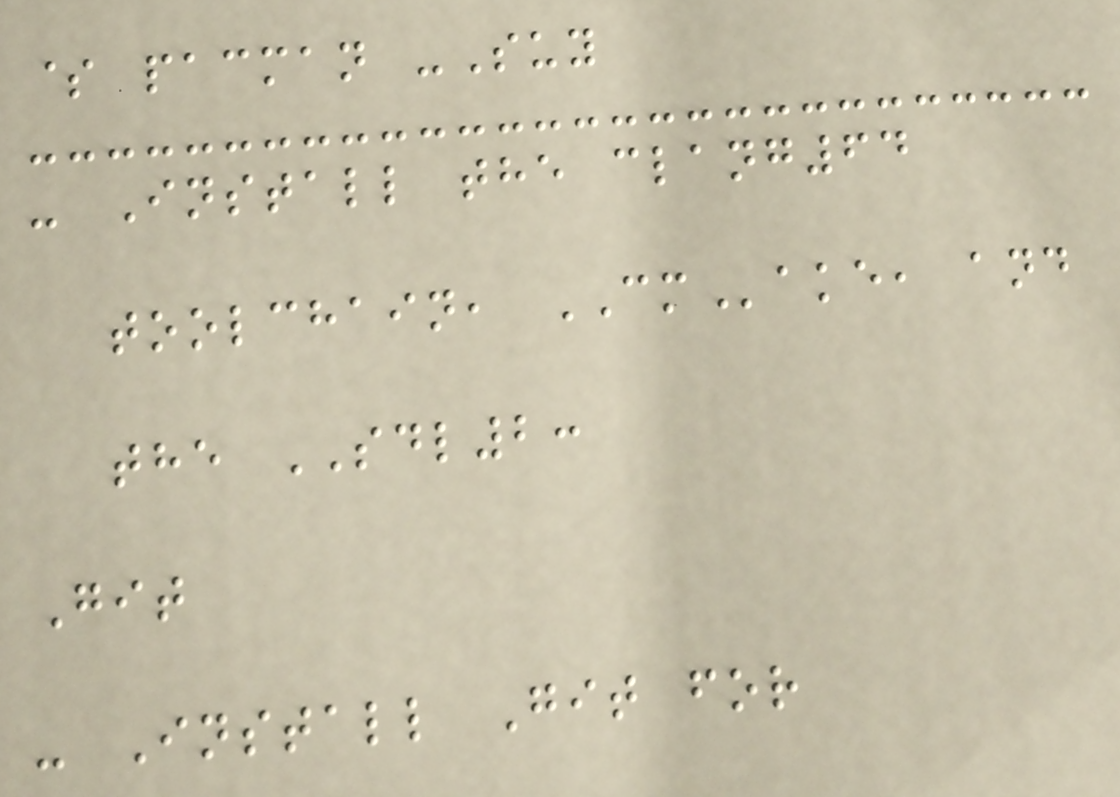$ pacman -Suy
- Install the clang64
toolchain, CMake, and
the SDL2:
Git
- Install Git for
